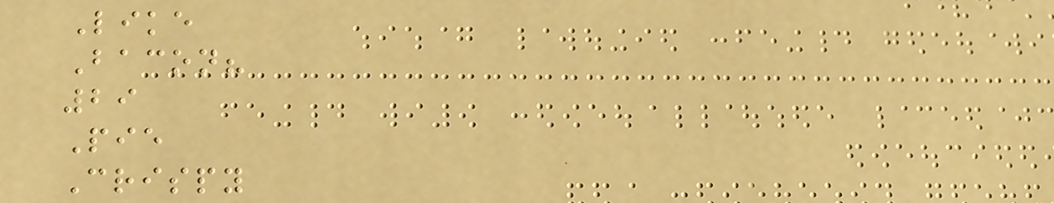Like
Bacon?
29
Pie
Crispy
